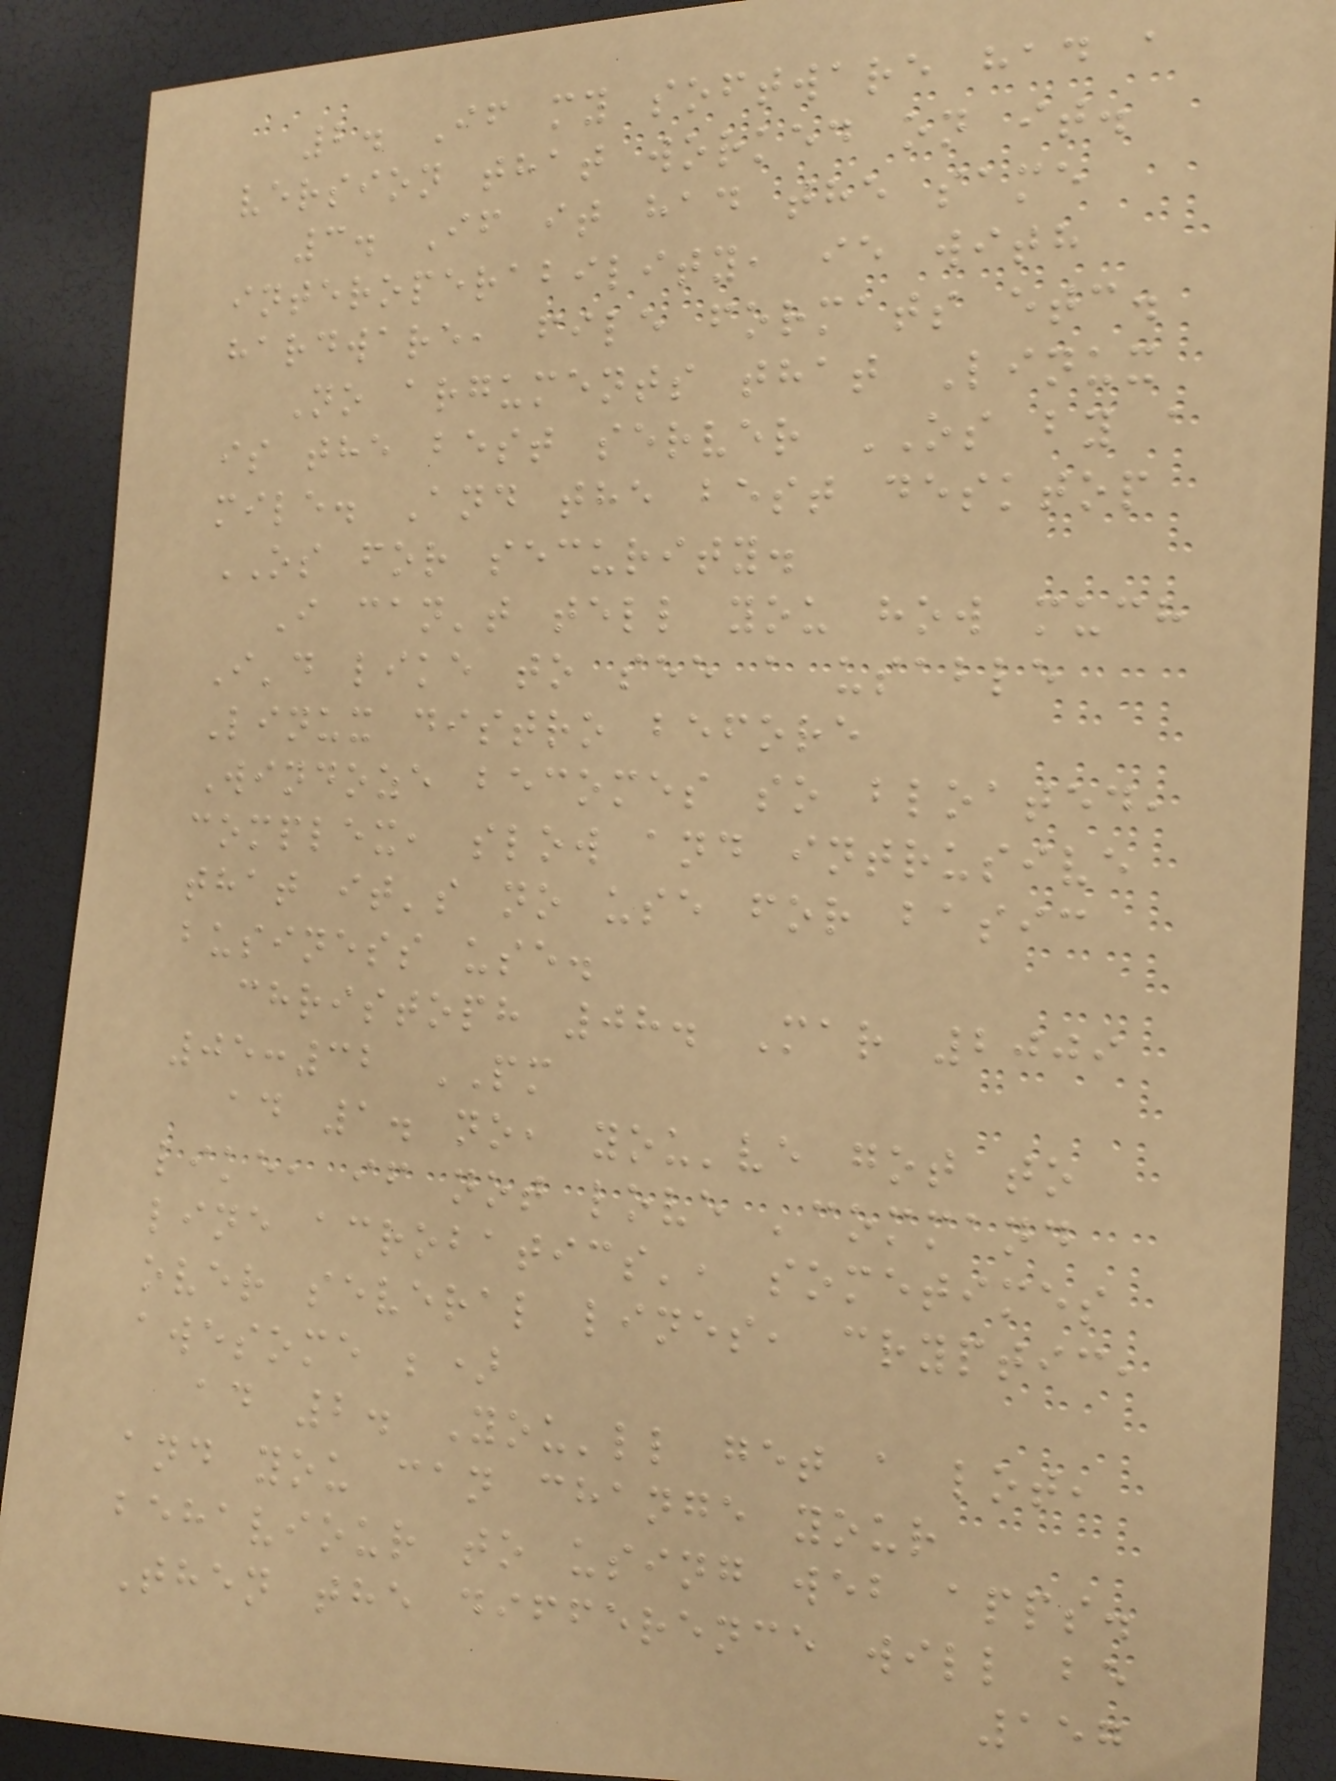2. If my software had a
version that worked on it.
3. If it had the same
interoperability, ie with
hardware, file formats etc.
No arguments that Linux
is the best server OS by a
mile. And the best desktop
OS for security.
I can't tell you how much
I'd like to see a usable
Linux distro before
Windoze becomes so bloated,
complex, slow and intrusive
that it's no use for basic
business use.
christoph 08. Mar 2009
05:32 PM
ad 1. no, you've got to
like, if not love 'command
line acrobatics', sometimes
over several lines, cryptic,
awesome ;)
ad 2. You'll get a lot,
and you can change your
behaviour to using web apps.
Then the difference will be
157
